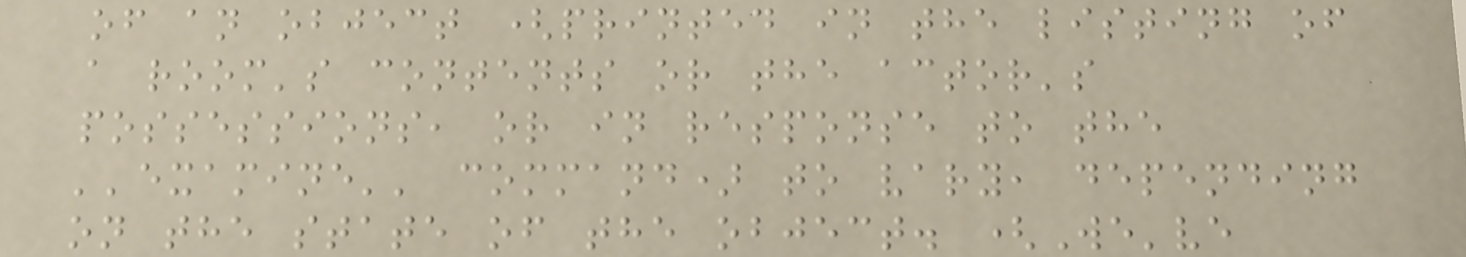of an object (printed in the listing of
a room's contents or the actor's
possessions, or in response to the
''examine'' command) to vary, depending
on the state of the object. (We've
